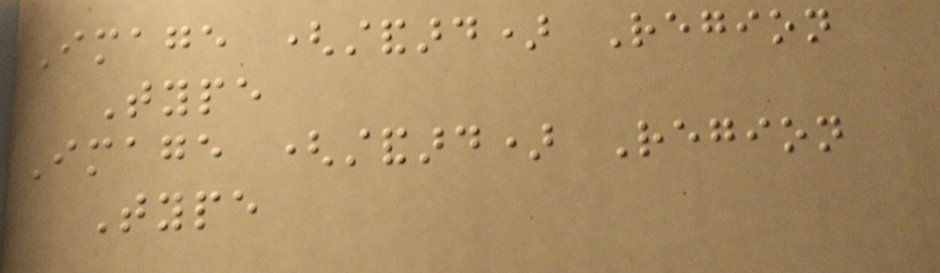Image (standard) Region
Type
Image (standard) Region
Type
